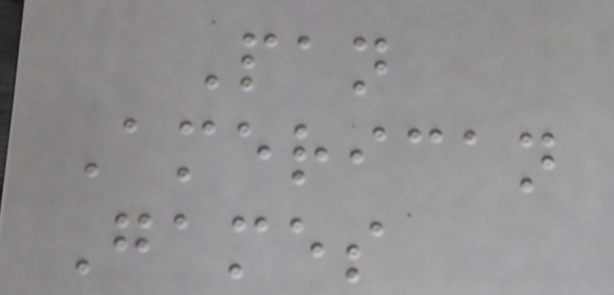Pan
American
Games
